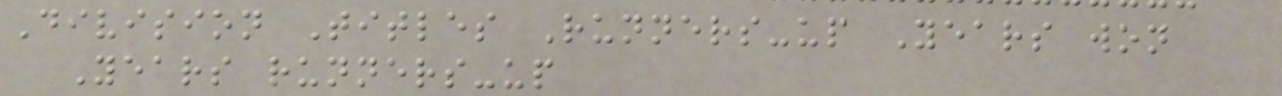Division Titles Runners-up Years won
Years runners-up
